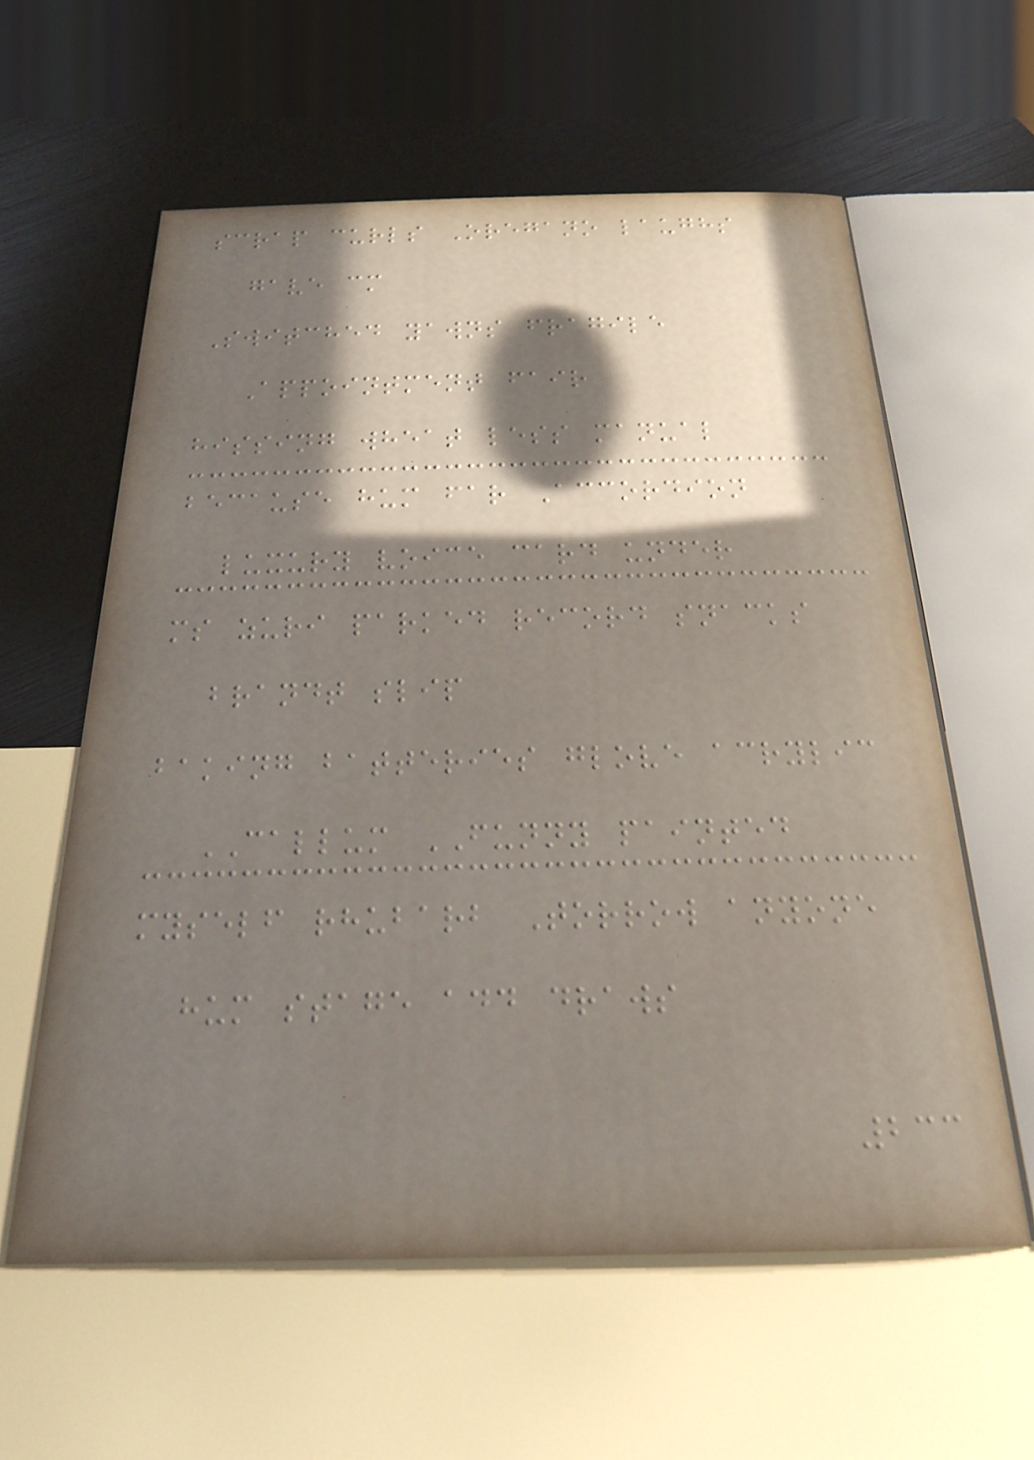scrap curls Oregano laughs
gave cm
Switched yawns fragile
Appointment fair
hissing wheat less manual
because hum far Accordion
luxury voice card under
ms zuri parked record snacks
brandt slip
baking batteries glove acrylic
CALLUM FUNNY painted
myself rhubarb Torrow anyone
hum stage add draws
233
